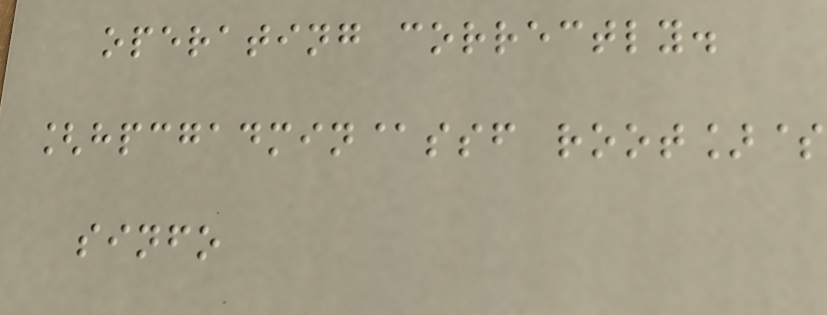operating correctly.
[hpcgadmin@ssf root]$
sinfo
